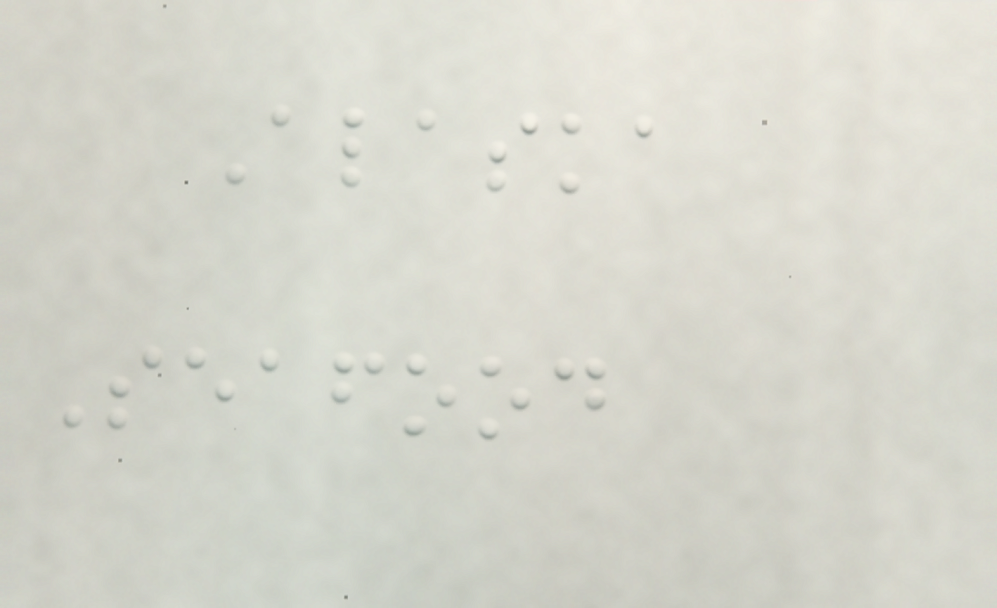Alaska
Seafood
